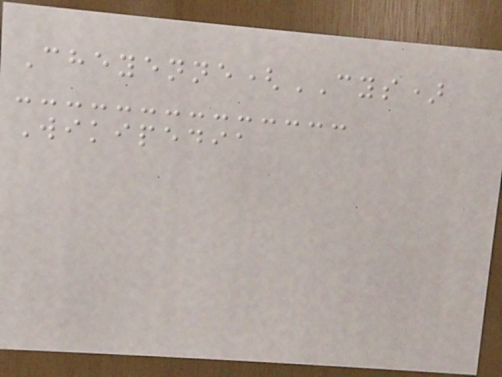Cheyenne(CYS)
Wikipedia
